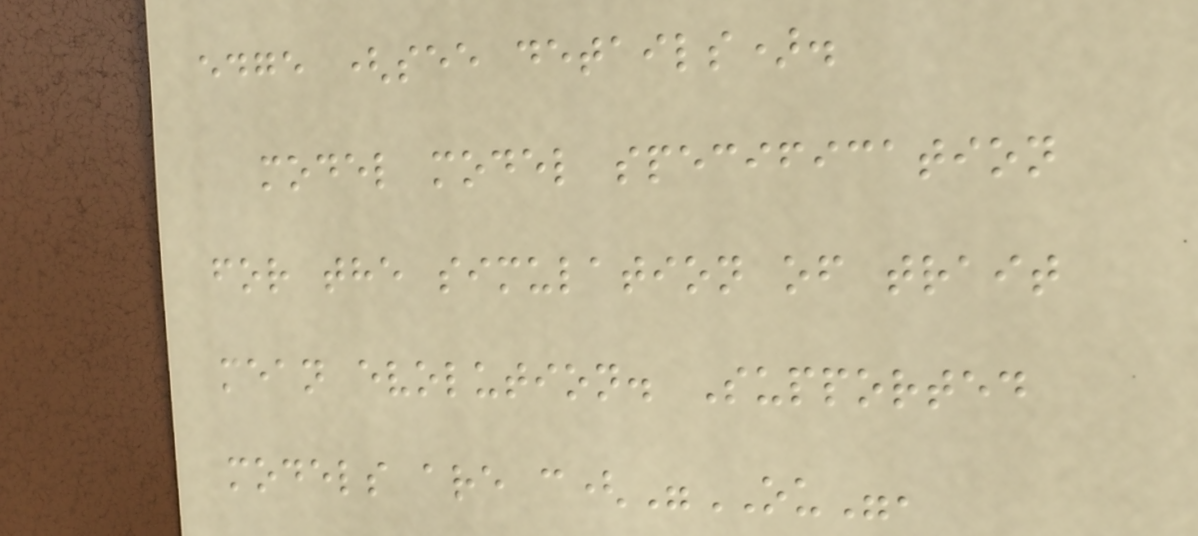edge (see details).
model model specification
for the simulation of trait
mean evolution. Supported
models are c("OU",
